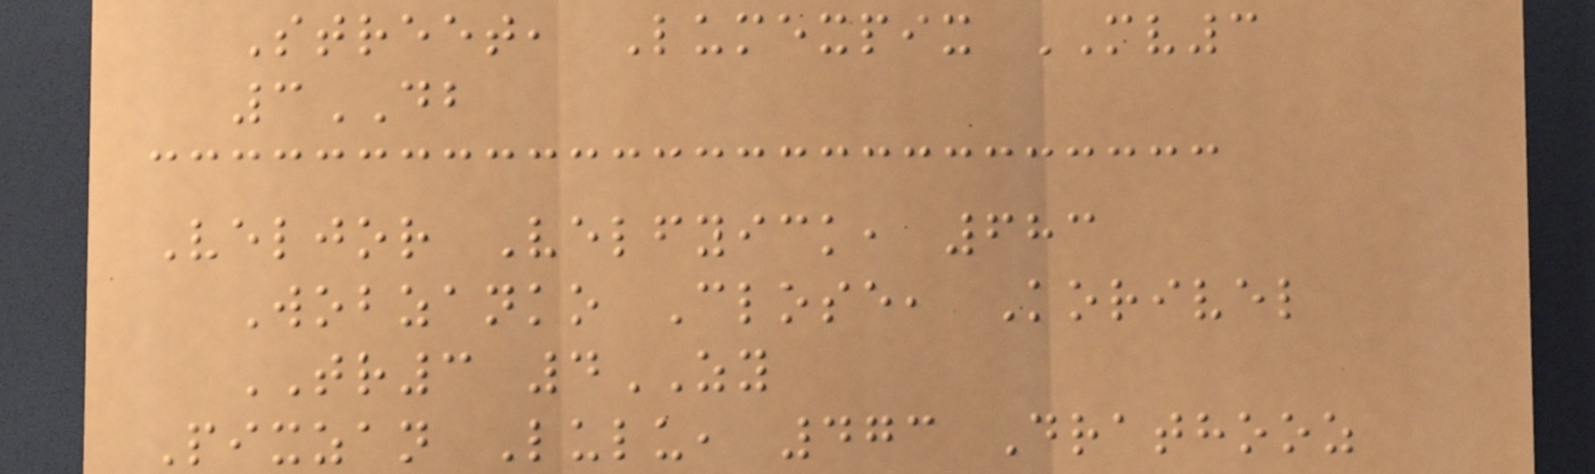Street, Lumexpix MV3
3DB
Veljor Velfyick, 683
Wobzanko Close, Korivel
TR3 4ZY
Pixzan Lulu, 473 Drathooz
